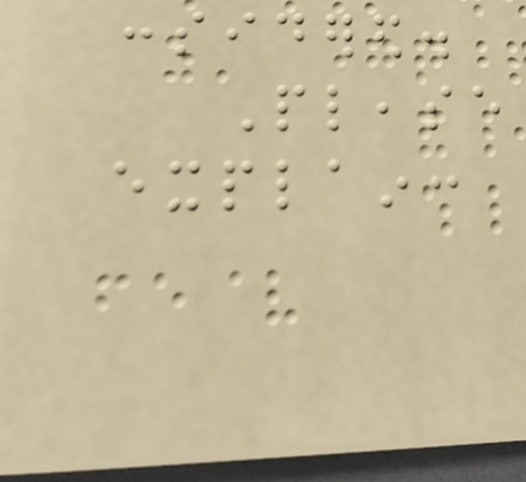considered.
Please
explain:
